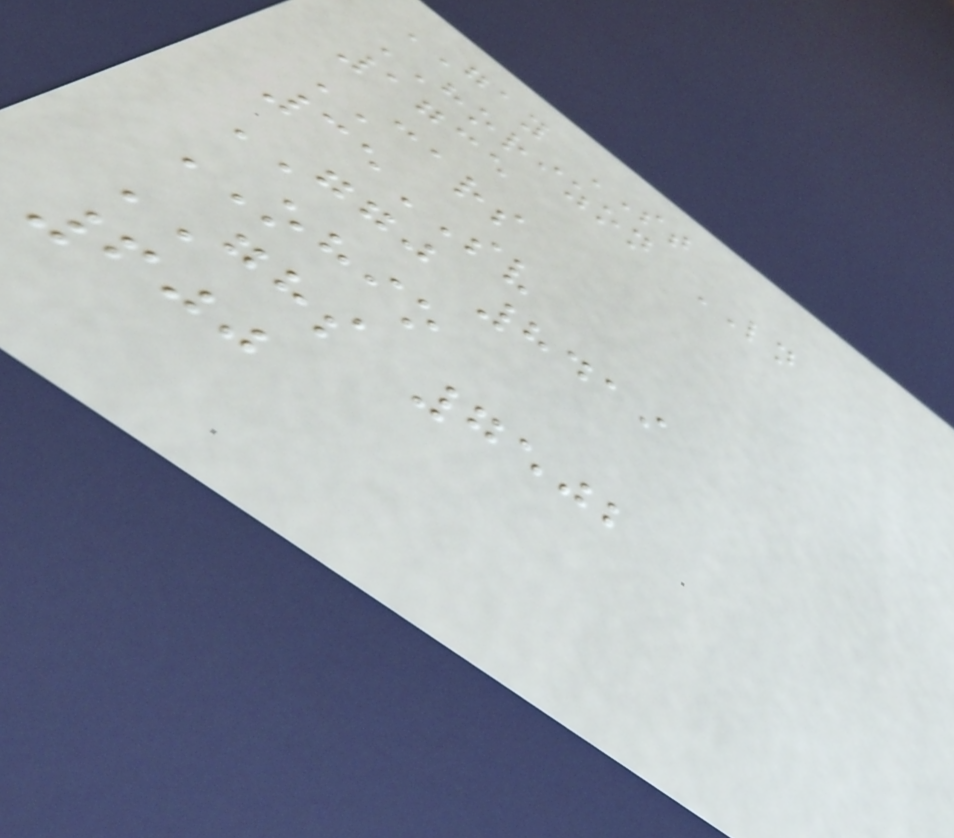GAY ST
HORIZON LN
1735
CARS
35SV
GGJ 8419
OHIO
GHS 7502
600
